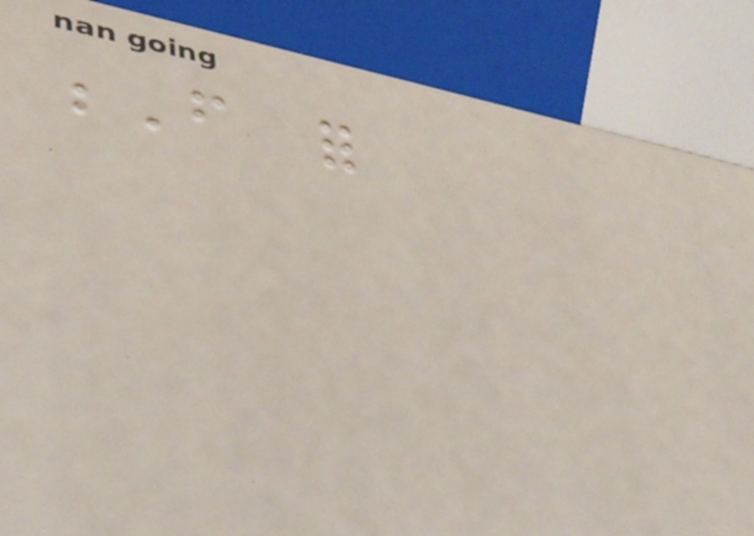F for
